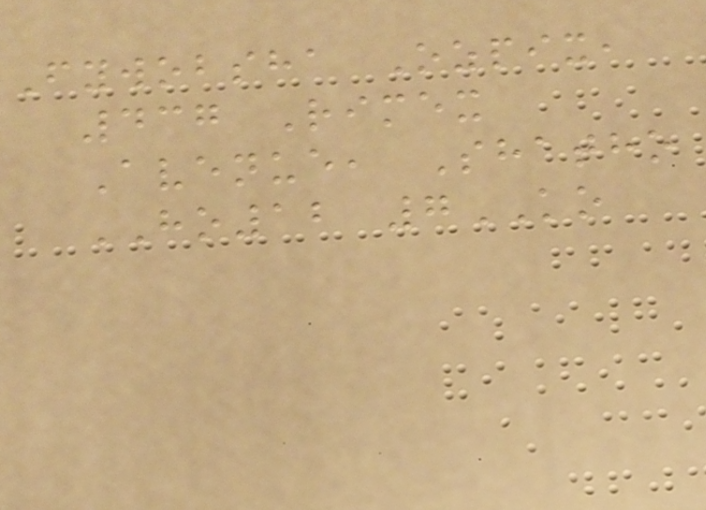Fywobsha Ozpix,
437 Rimex
Avenue, Shatho
HO12 7KO
